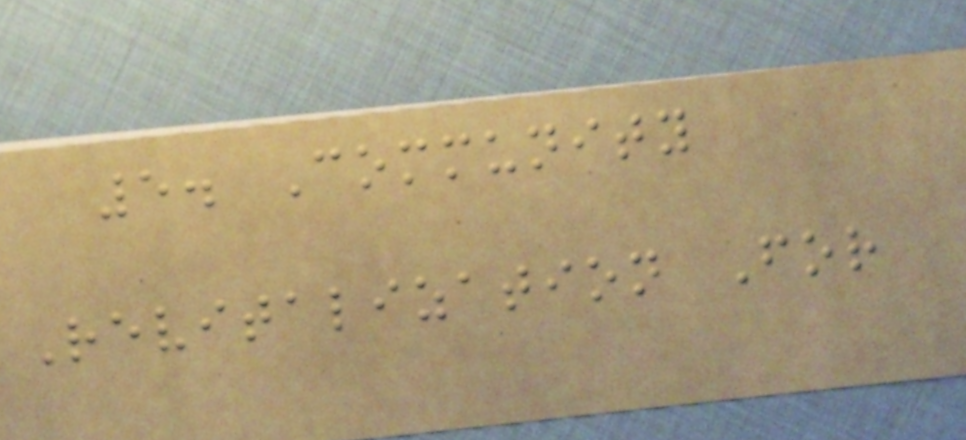5. Community
Revitalization For
